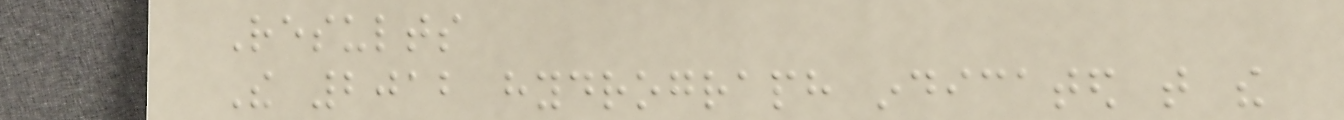Results
The 2012 hydrograph indicated that the
